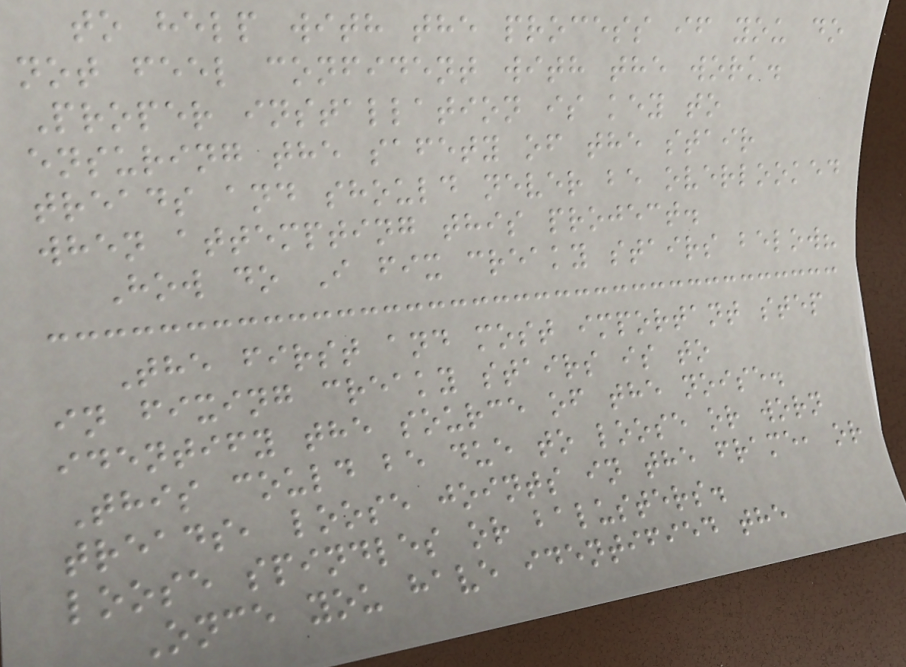to help with the process if you do
not feel confident with the work.
Proper installation is key to
ensuring the safety of the stair
treads and should never be overlooked
when attempting this project.
How do I fix creaky stairs below?
The first and most important step
in fixing creaky stairs is to
identify the source of the noise.
This could be due to loose or worn
treads, loose joints in the frame, or
loose spindles or balusters.
Once you have identified the
